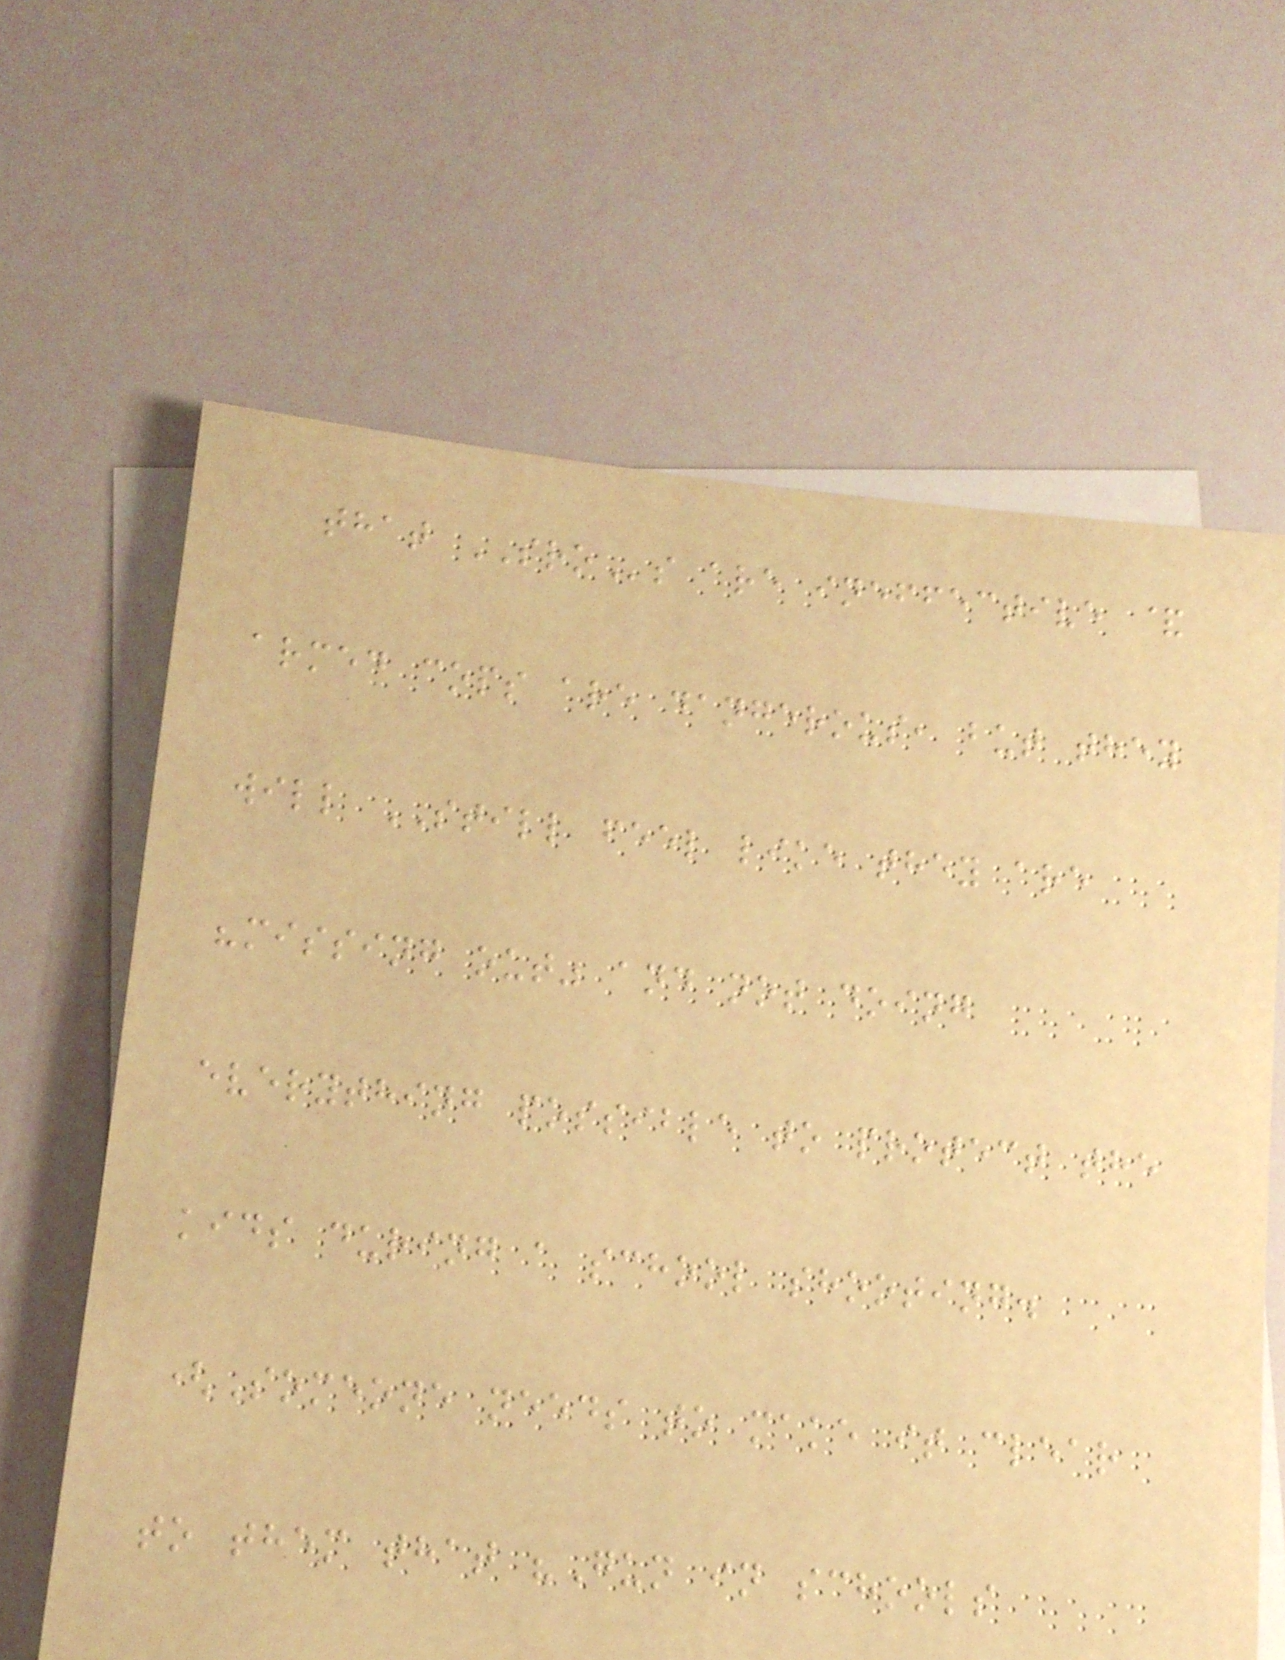that SROs are ineffective &
armed cops are dangerous, but they
will STILL feel like they are
"missing out" and not doing
everything possible to protect the
kids during a school shooting.
(Someone needs to make it clear
to them that "Gun in schools
